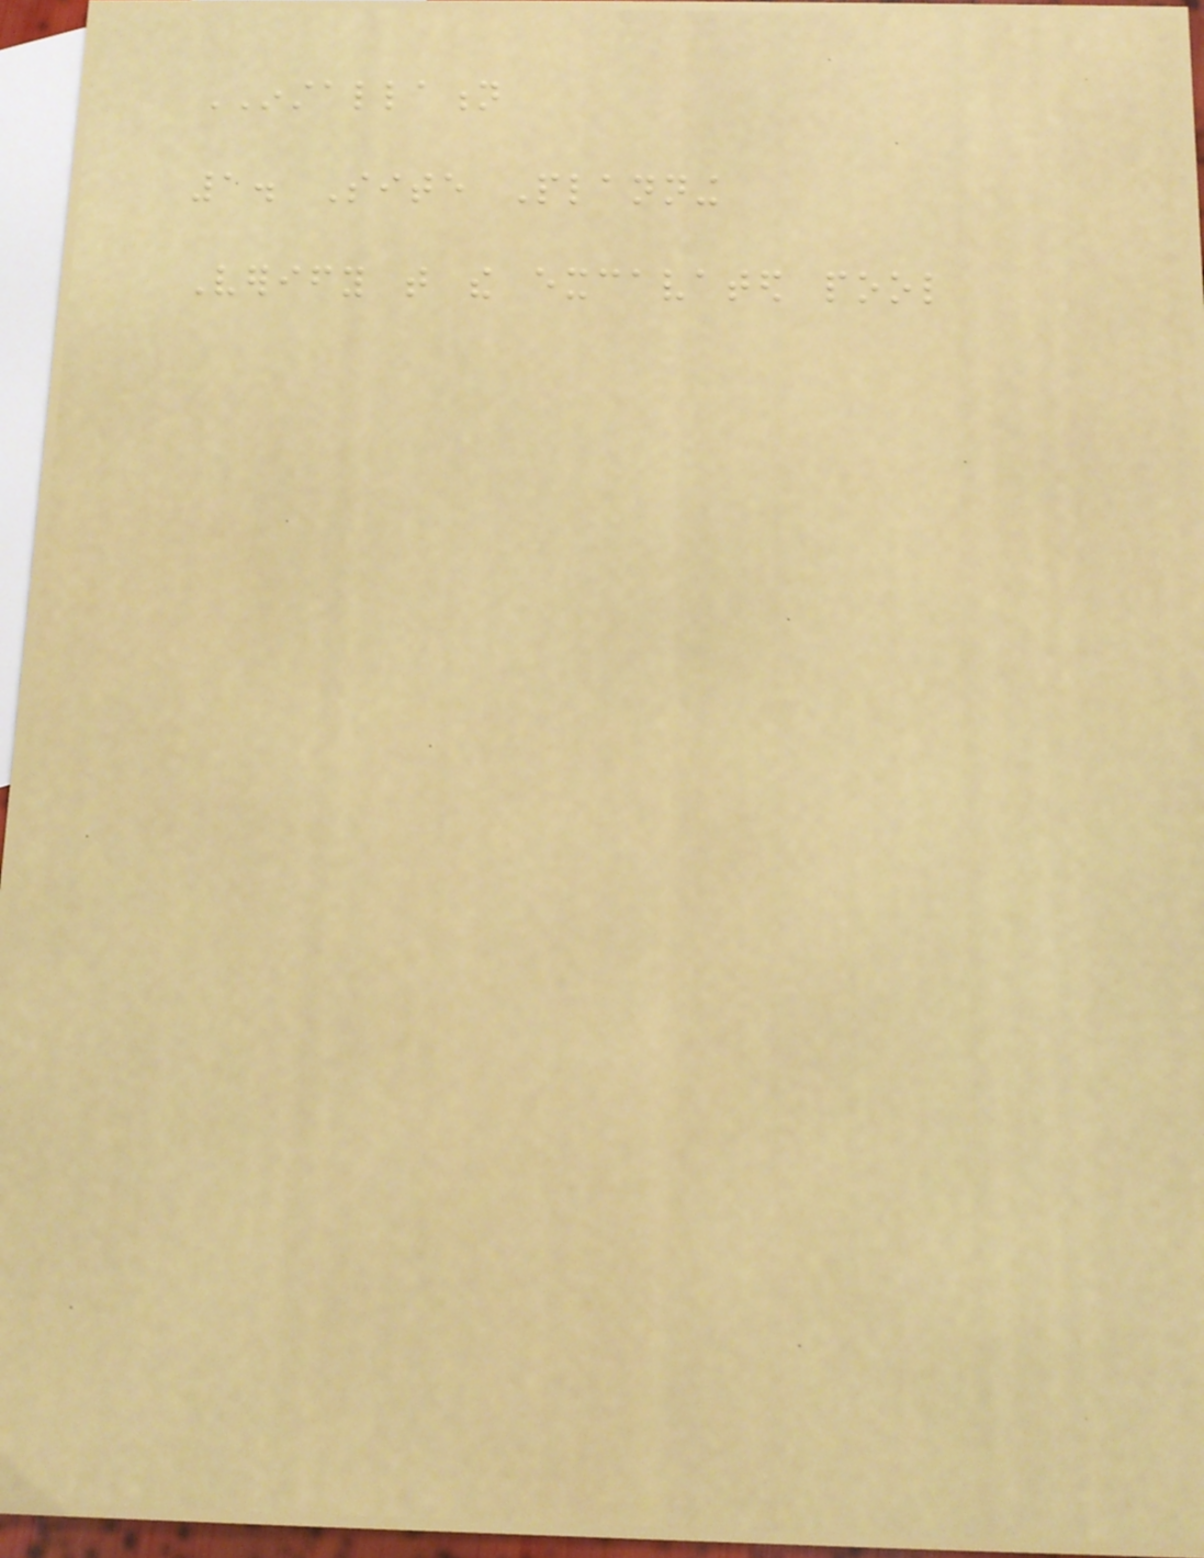INSTALLATION
1. Site Planning
Verify that the excavated pool
